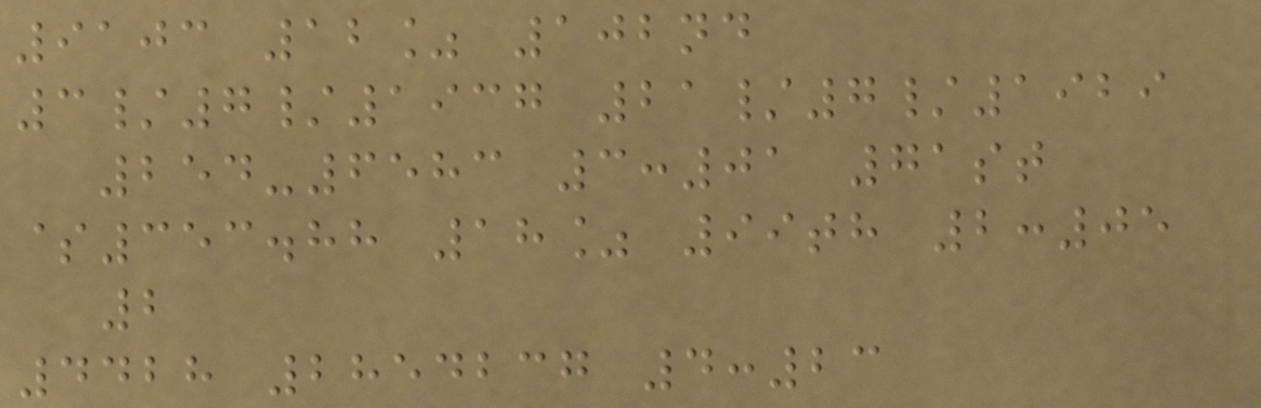9103 12% 102nd
3/7/1937 21/7/1929
254-6583 3:01 71st
$353.88 18% 99th 2:05
2
4428 2854237 4:23
